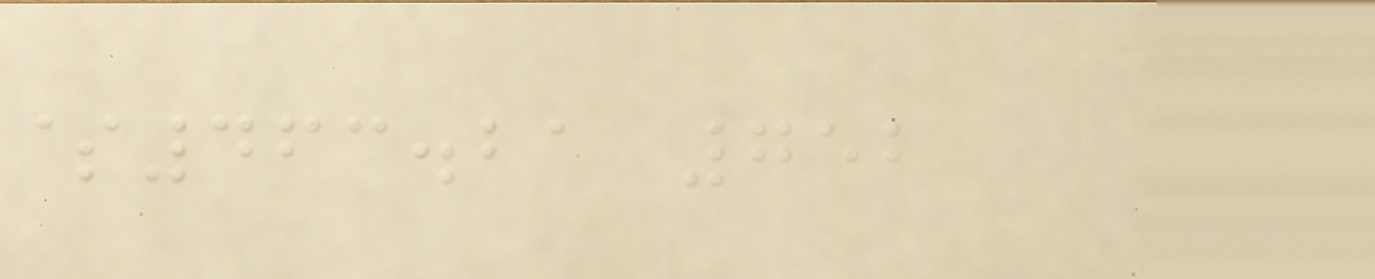$463.21 752
